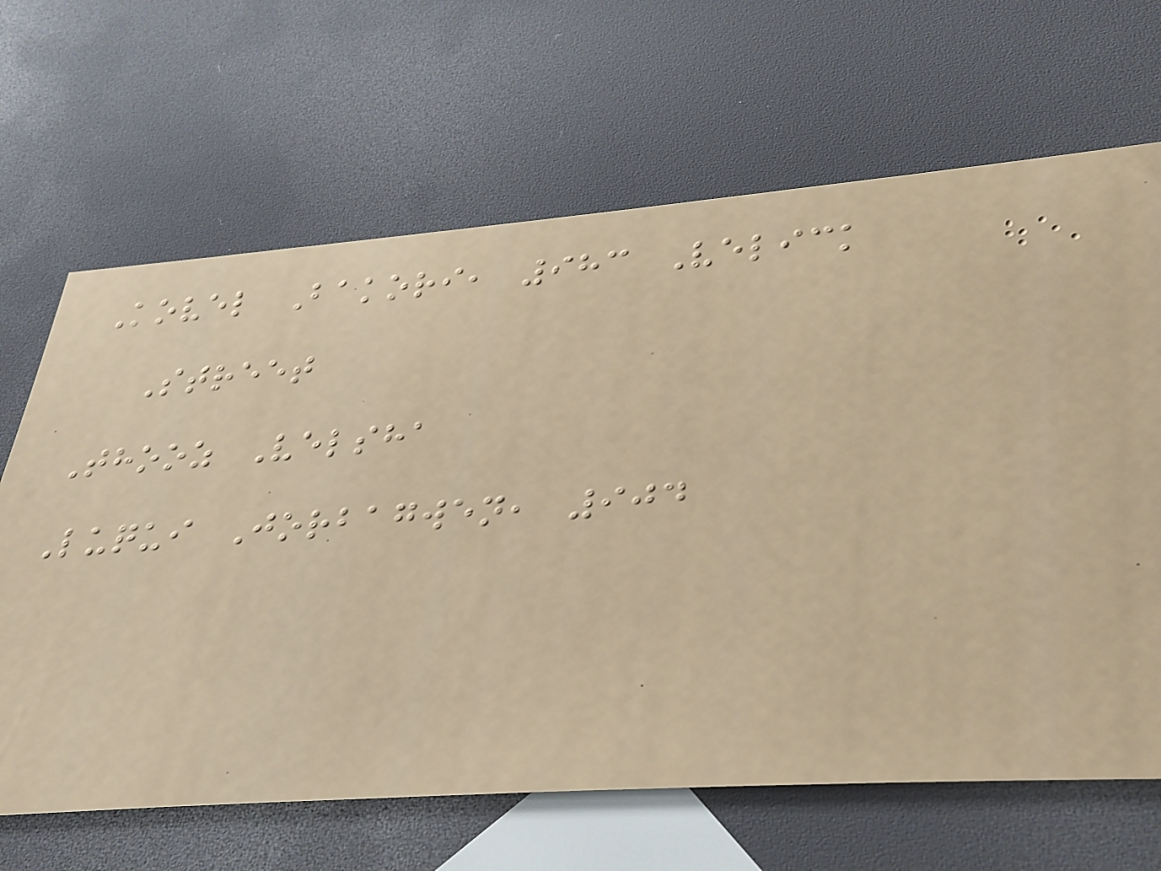Kovel Bakori, 983 Velick
Street
Thooz Velsha
Luqui Jorbagwen, 904
